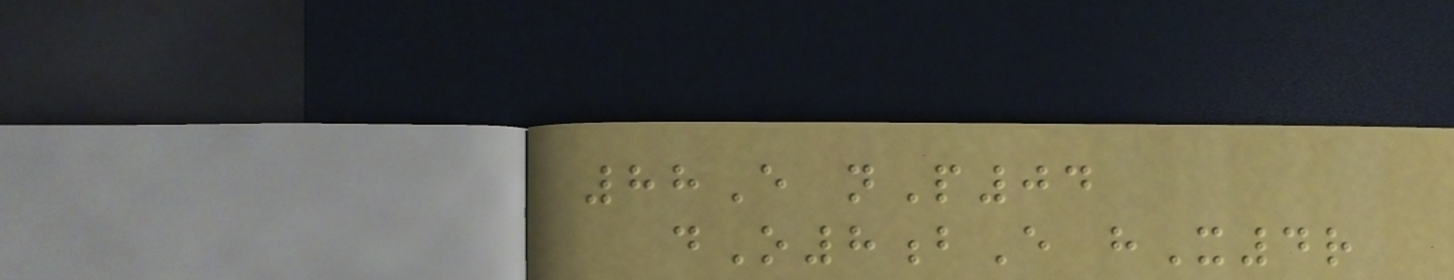88E nP04
dO8bE hX4r
